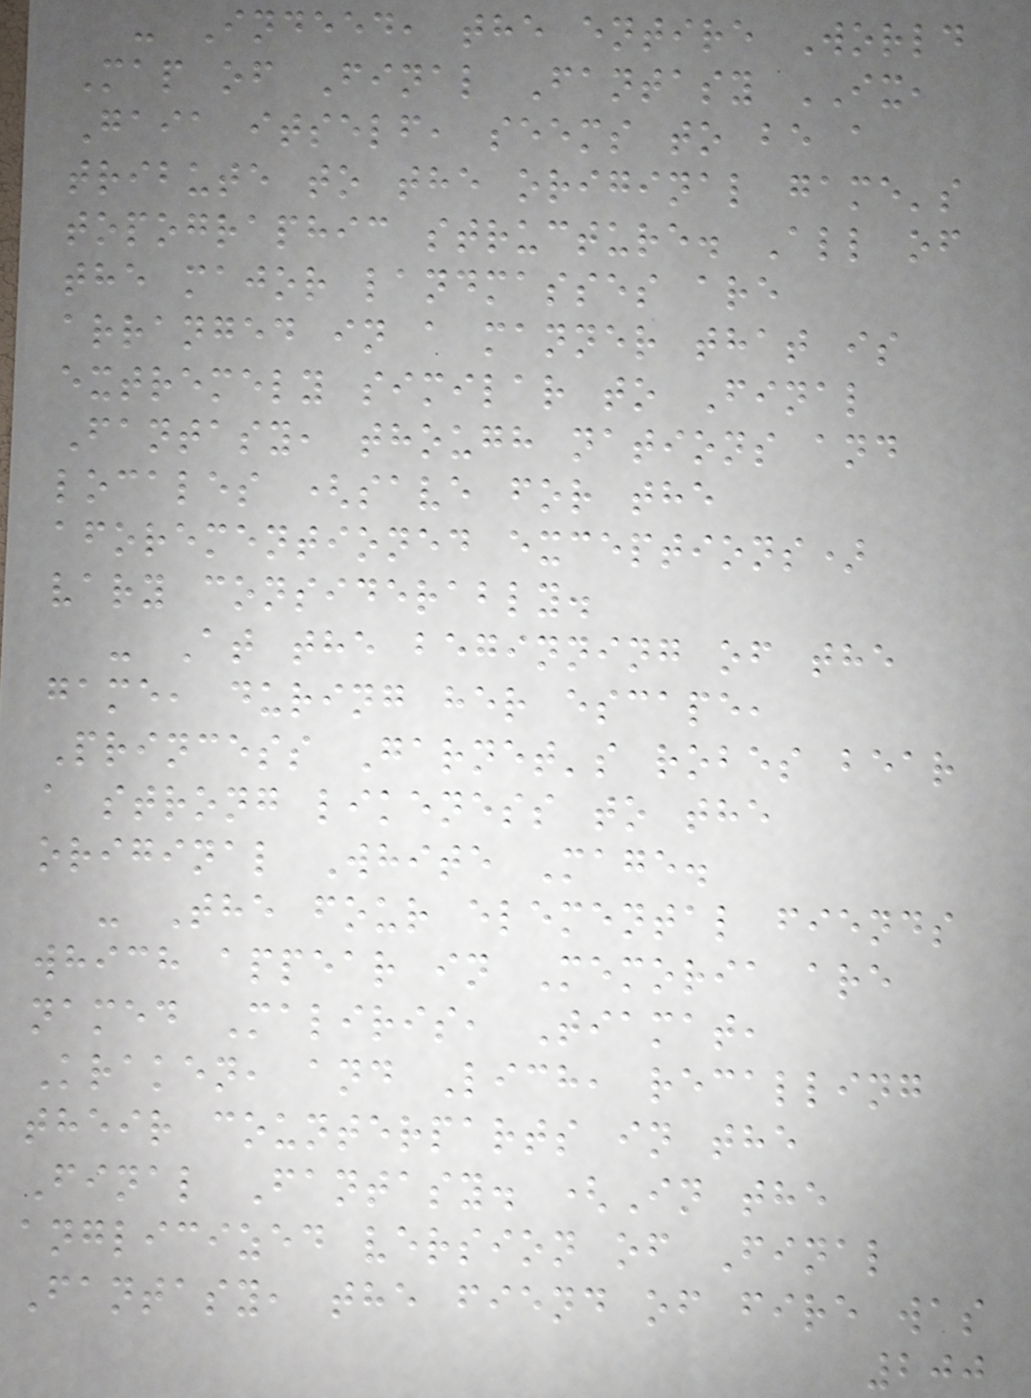- Indeed, the entire World
Map of Final Fantasy IX,
Gaia itself, seems to be a
tribute to the original game's
topographic structure. All of
the major landmasses are
arranged in a manner that is
extremely similar to Final
Fantasy, though nations and
locales (save for the
aforementioned exceptions)
vary considerably.
- At the beginning of the
game, during her escape,
Princess Garnet's robes bear
a strong likeness to the
original White Mage.
- The four elemental fiends
which appear in Memoria are
named Maliris, Tiamat,
Kraken, and Lich, recalling
their counterparts in the
Final Fantasy. (In the
anglicized version of Final
Fantasy, the fiend of fire was
200
